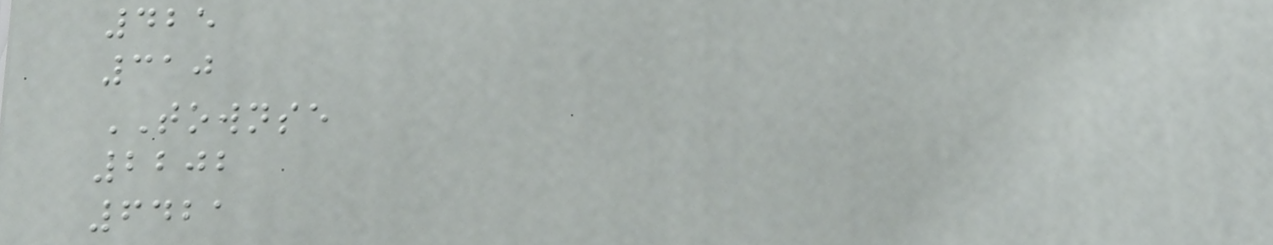425
310
TOWNSE
2202
6421
